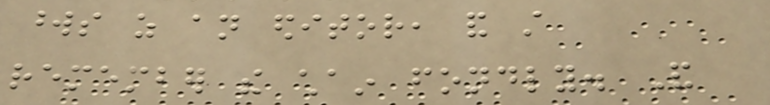words as an editor, and still
remember the chain fondly. And
